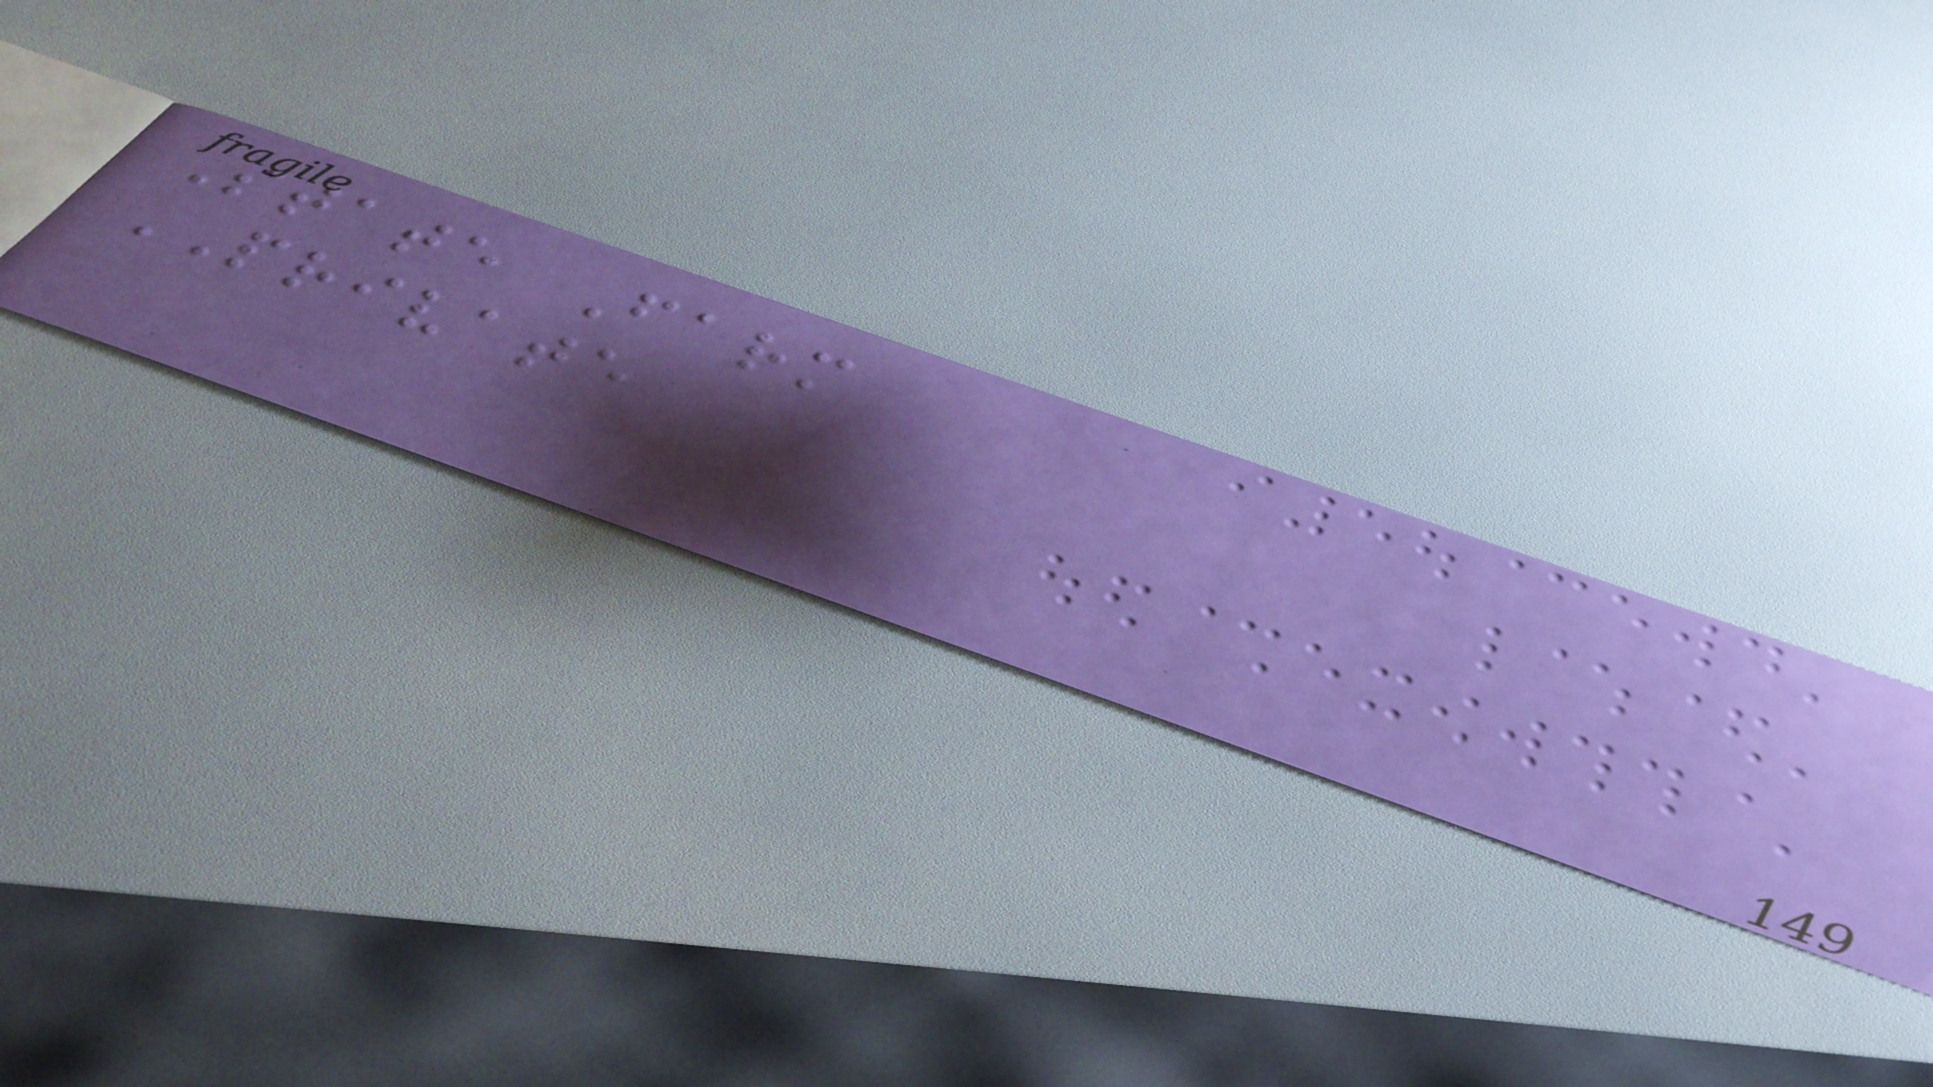State Farm
PRIVATE
